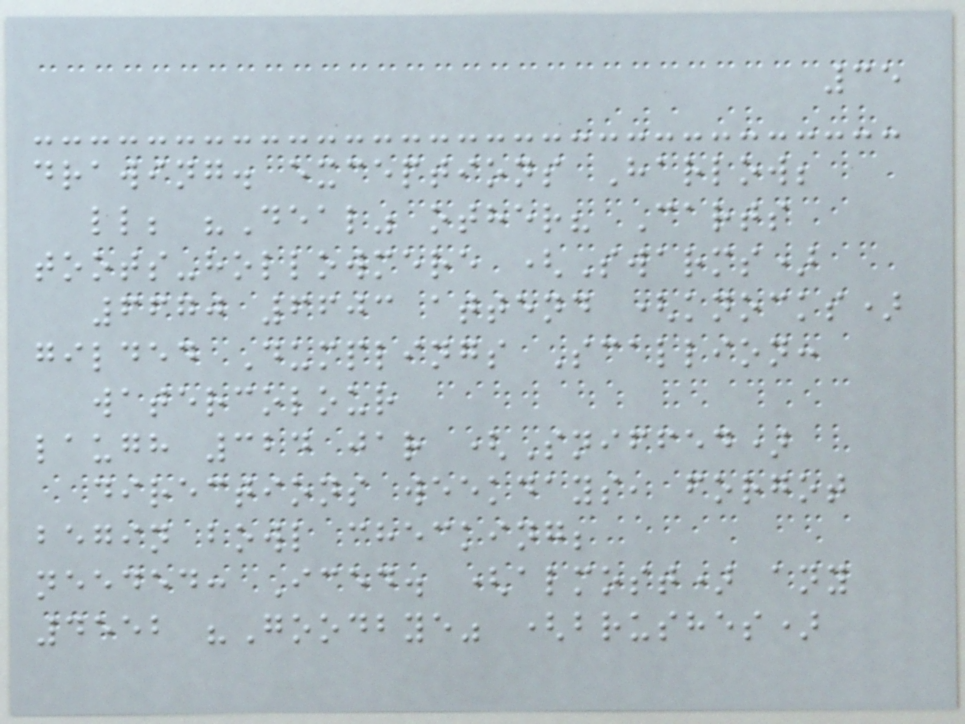35
drawing. exceptions Harlow;
ll; "Deal" other? Carts
toots-hollowmere (Swarms)
6670 6603 attend (knocks)
gilded Dumplings Scallion:
watercolour
laugh 324 jar (Sniffed)
directions weekdays, forgot
begin bowl checking;
needed: Iced. (almost) any
4552 "Goodbye" (brushes)
